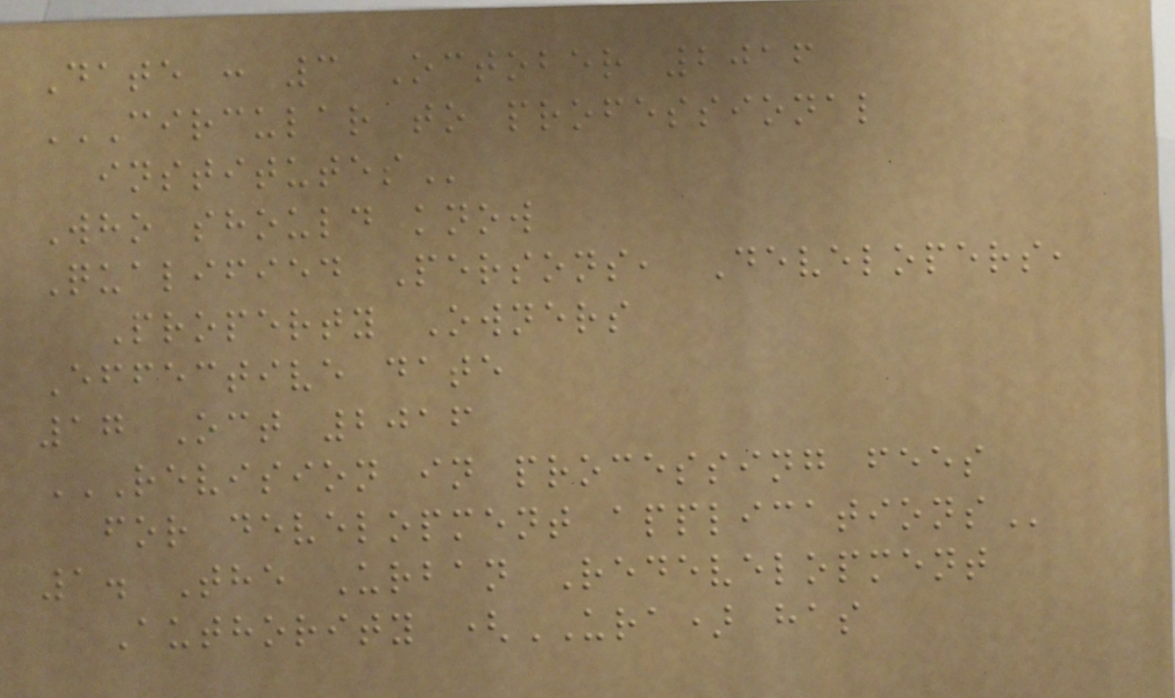Date : 3 October 2016
CIRCULAR TO PROFESSIONAL
INSTITUTES
Who should know
Qualified Persons, Developers,
Property Owners
Effective date
17 Oct 2016
REVISION IN PROCESSING FEES
FOR DEVELOPMENT APPLICATIONS
1. The Urban Redevelopment
Authority (URA) has
